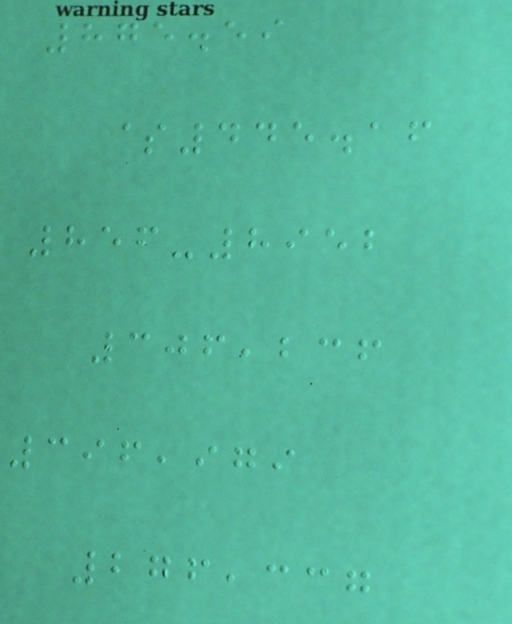875.59
$445.16
856-8952
306,236
396,979
276,337
